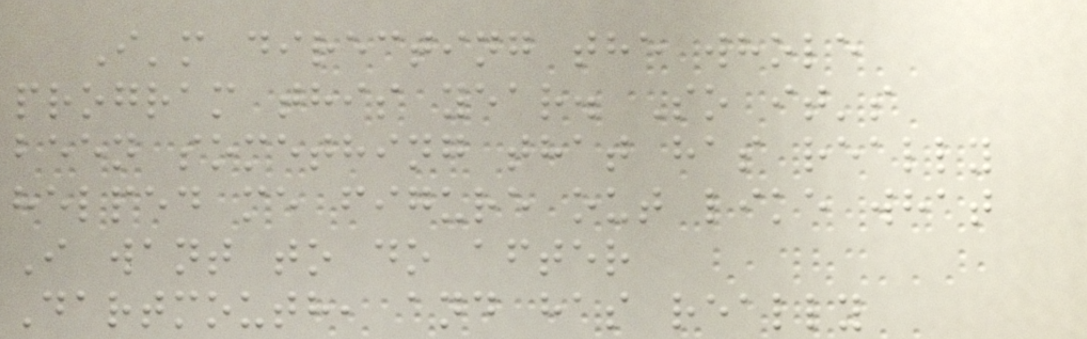I'm directing the whole
program this year. So it's
been something that has really
helped me figure out like what
I want to do after
Dartmouth, and has really
